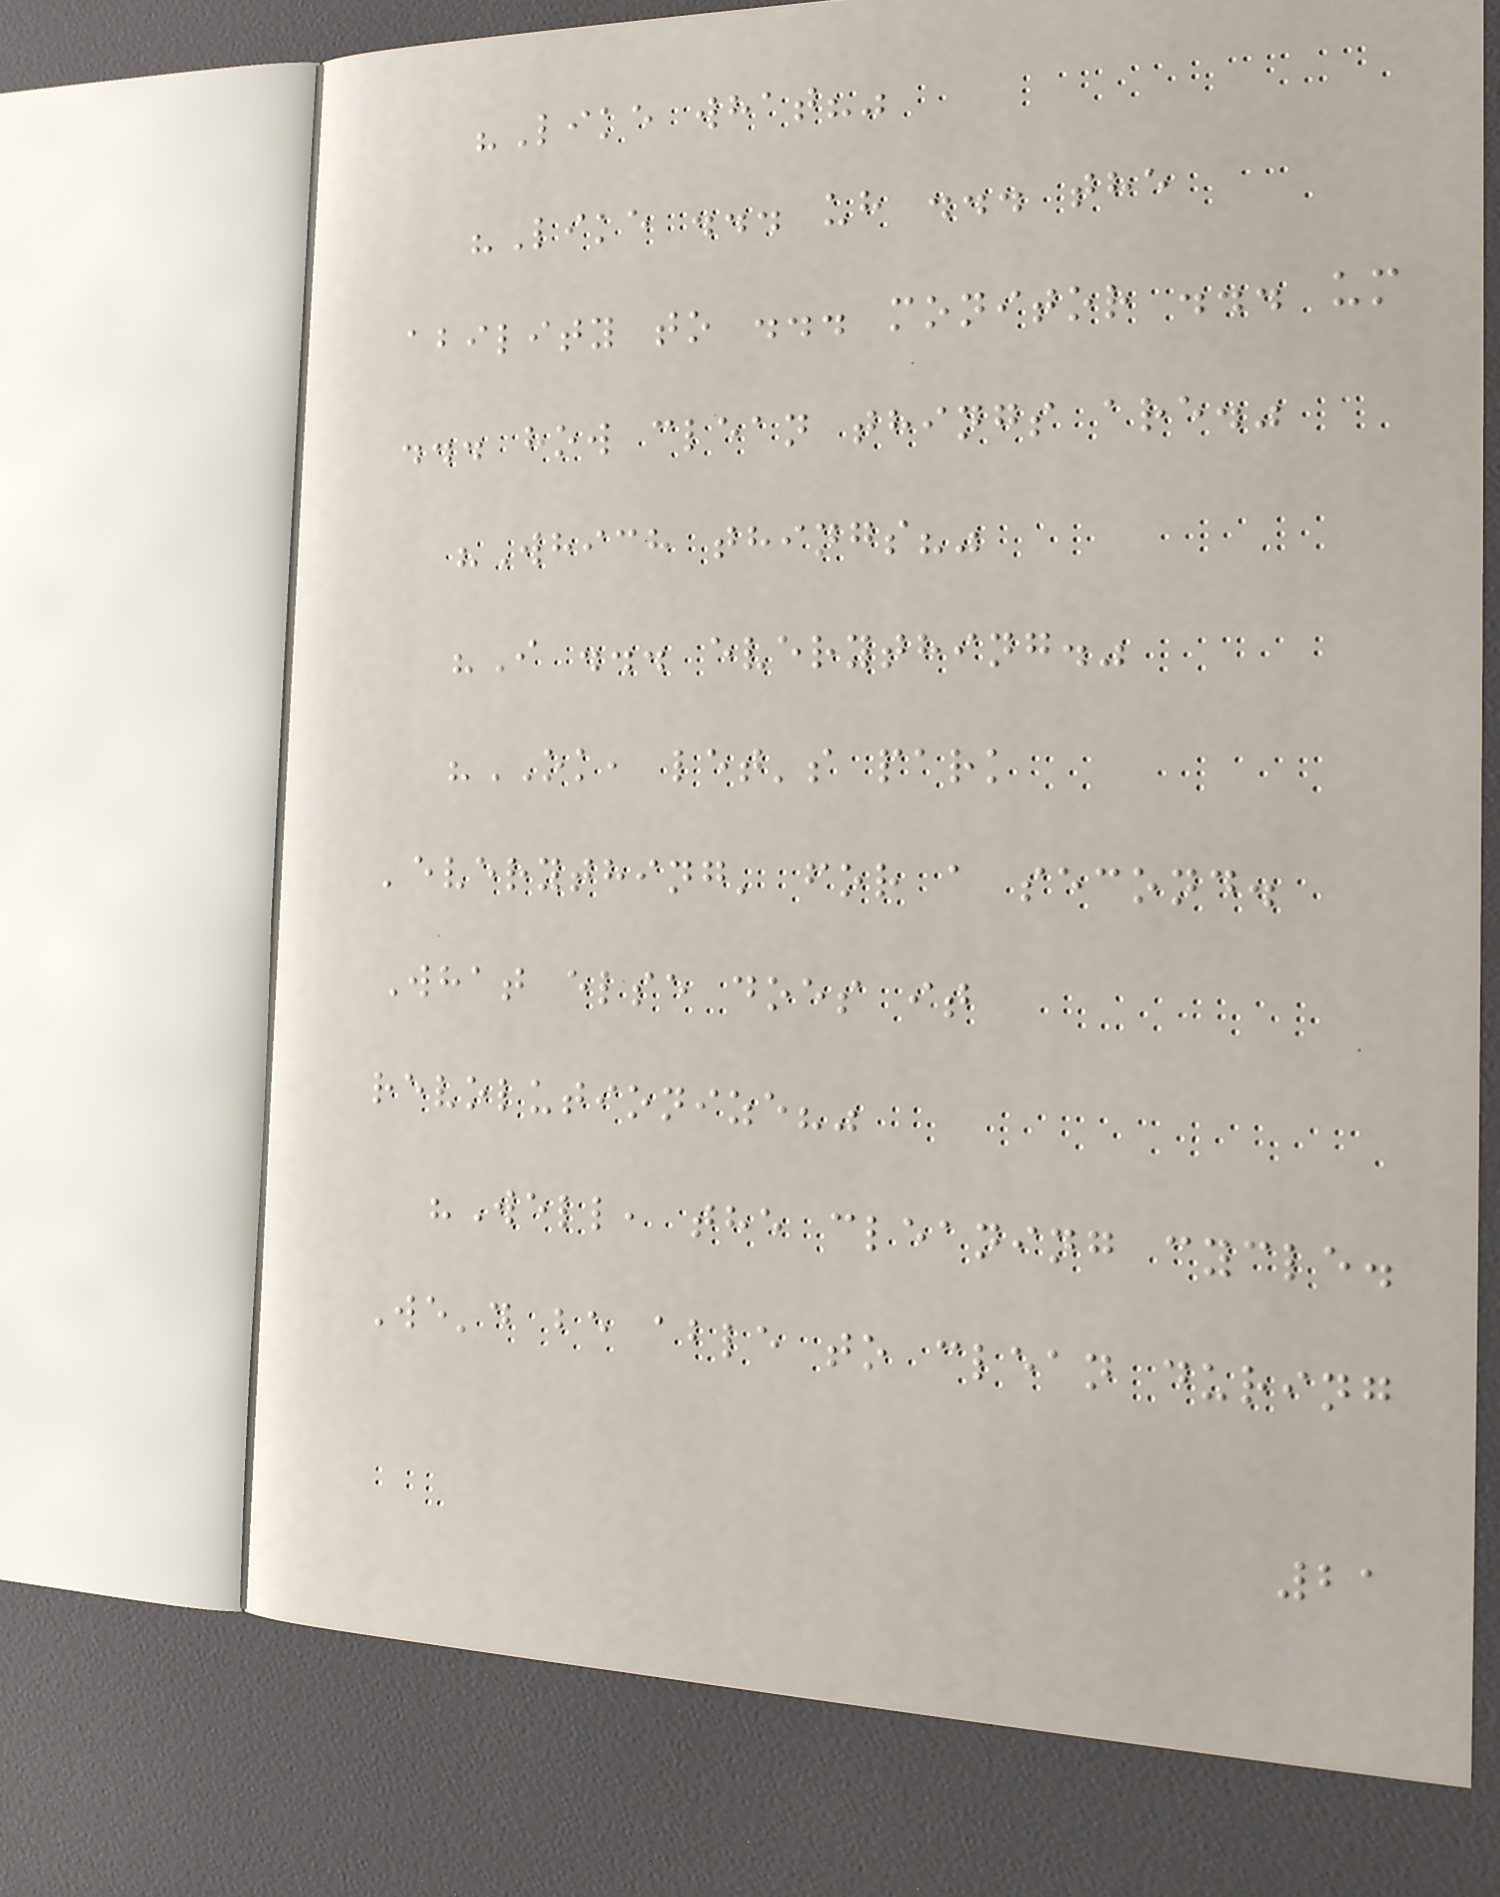"Like what?"
"Like ... uh ... the
ability to ... monitor ... um
... how clean things are."
"Which things?"
"I ... everything."
"OK, let's park
'everything' for a second.
What else does it
revolutionize?"
"Well, the cleaning cycle.
We'd be able to clean during
21
